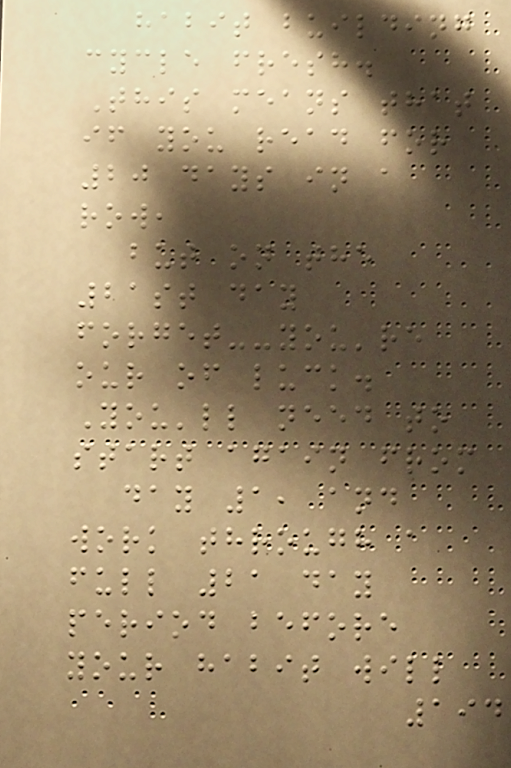habit building
cycle fresh.
This means that
if you read for
20 days in a
row,
but on the
21st day
forget--you're
our of luck.
You'll need to
start again from
day 1, and
work through a
full 21 day
period before
your habit will
194
